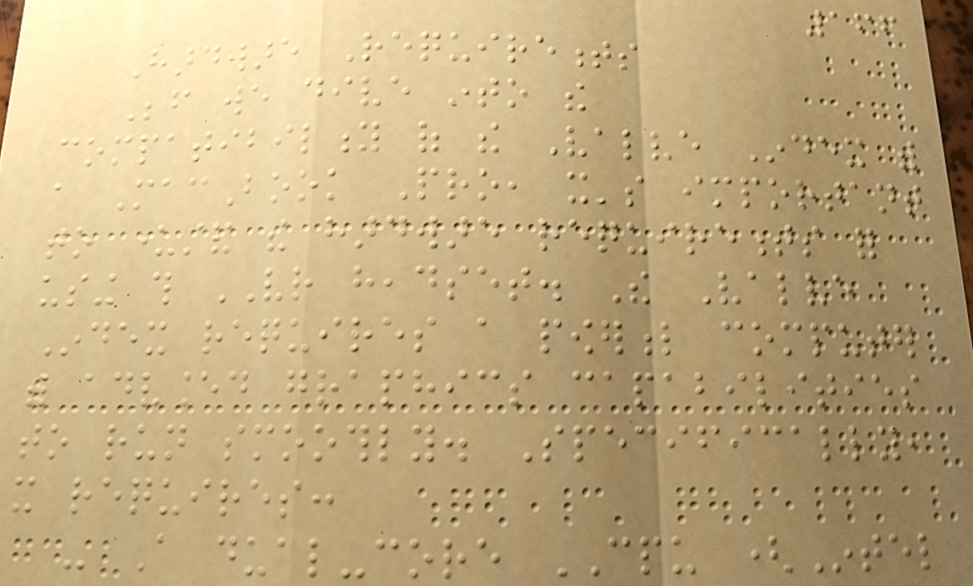166
Hardware Requirements
Before we dive into the
compatibility of the Valve Index with
a MacBook Pro, it's important
to understand the hardware requirements for
using this VR headset. The Valve
Index requires a powerful computer
with advanced graphics capabilities
to run smoothly. Specifically,
it requires:
- A dual-core CPU (Intel
